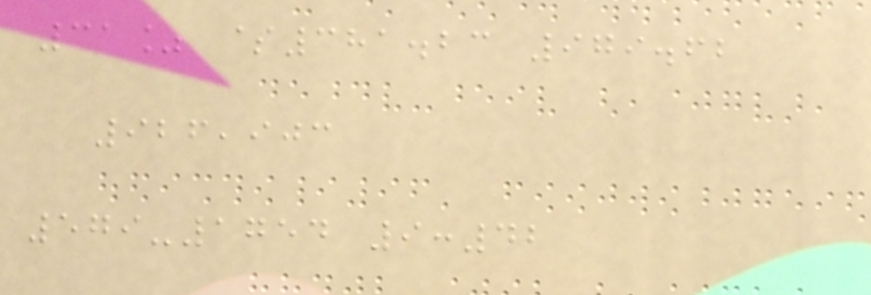31% $381.23 979.62
926,903
579-1754 9:42
